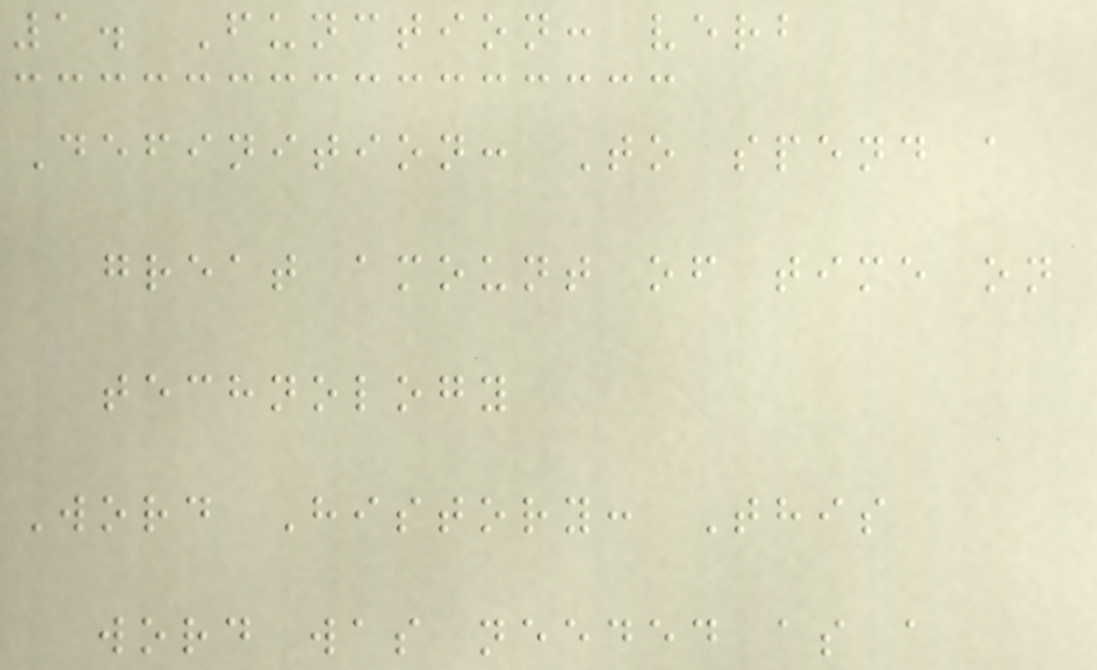1. Function: verb
Definition: To spend a
great amount of time on
technology
Word History: This
word was needed as a
